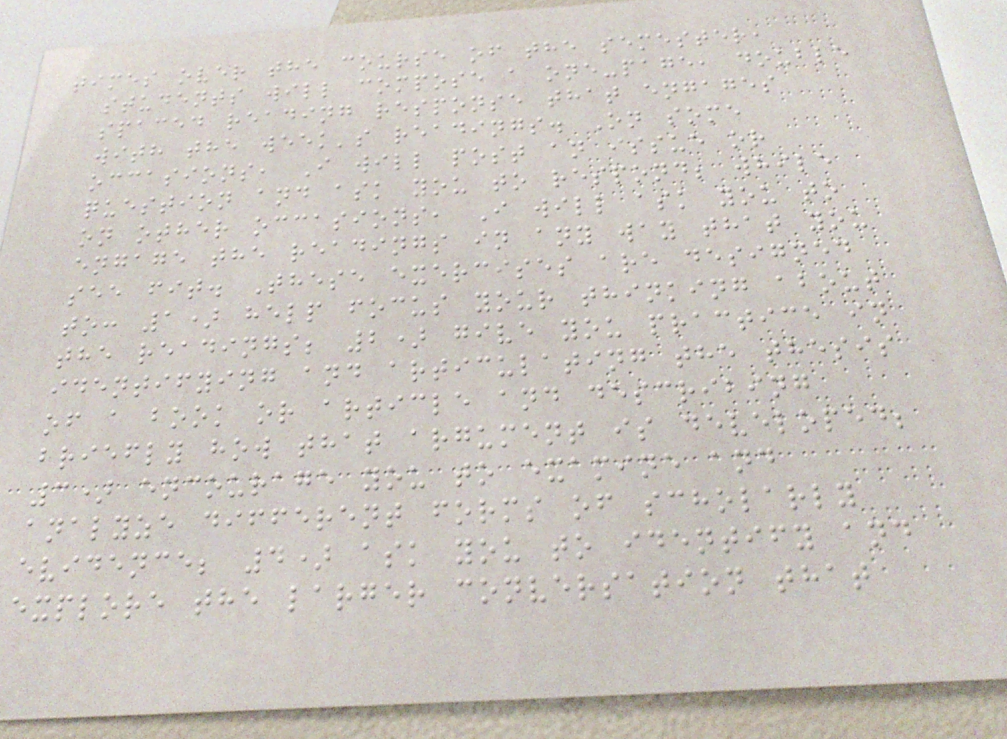times over the course of the semester,
students will compose a one-page, double
spaced reading response that engages
with the week's readings. On some
occasions, I will post an issue or
question and ask you to respond; while
on other occasions, I will ask you to
engage the readings in any way that you
see fit. These exercises are designed
to: 1) help focus your thinking about
the readings; 2) give you practice in
identifying and articulating the thesis
of a book or article and describing
briefly how that argument is developed;
3) encourage you to examine and
analyze different forms of scholarly
evidence; 4) ask you to identify and
explore the larger conversation that
